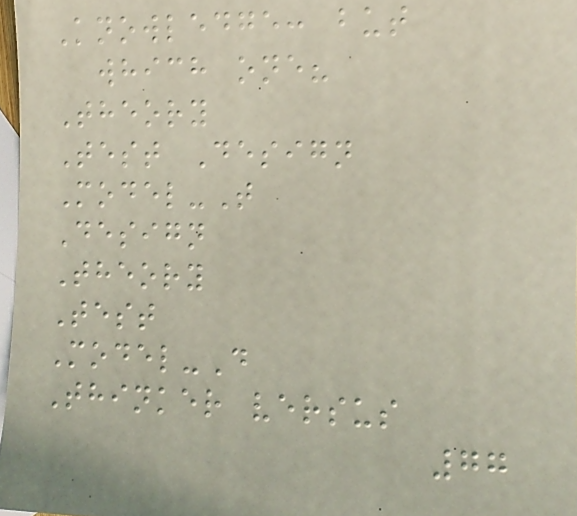Knowledge: but
which one?
Theory
Test Design
Model-T
Design
Theory
Test
Model-D
Thinker versus
77
